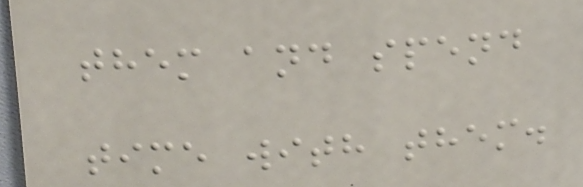them and spend
time with them.
